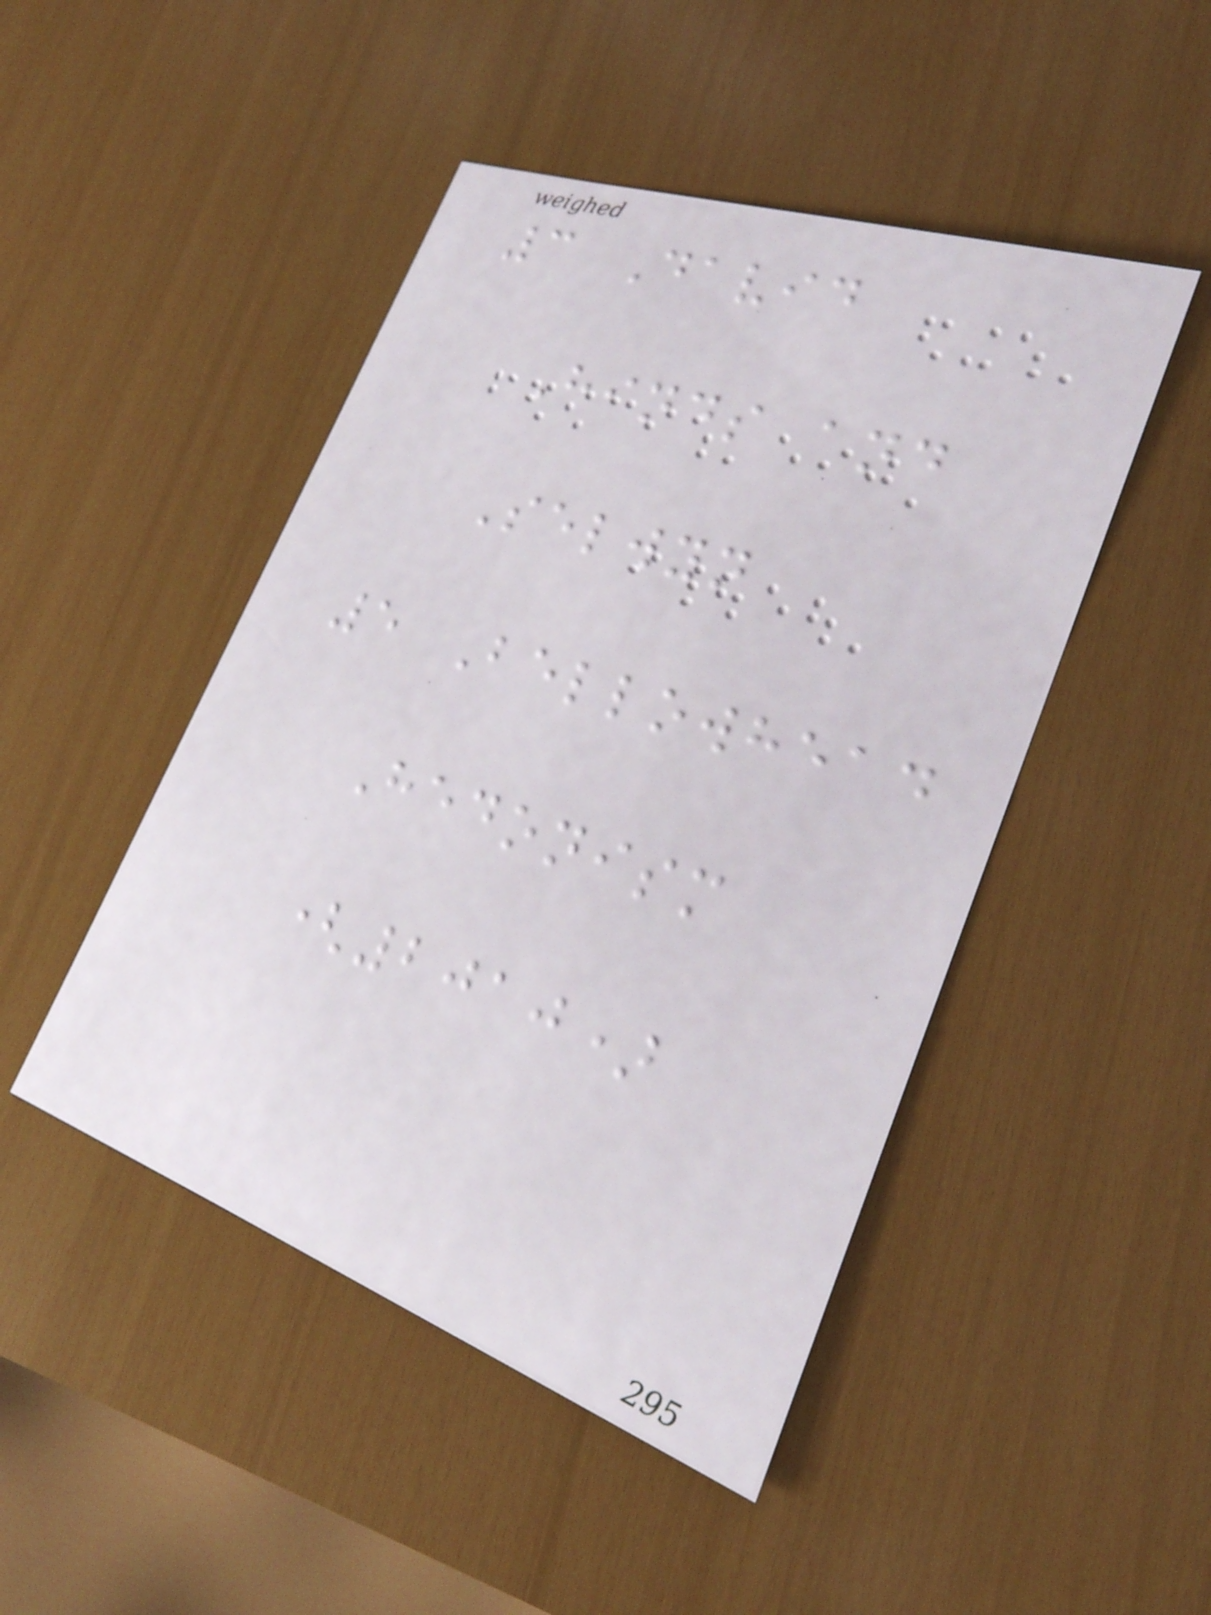3 David
Hinds and
Selwyn
5 Bellowhead
Hedonism
(2010)
